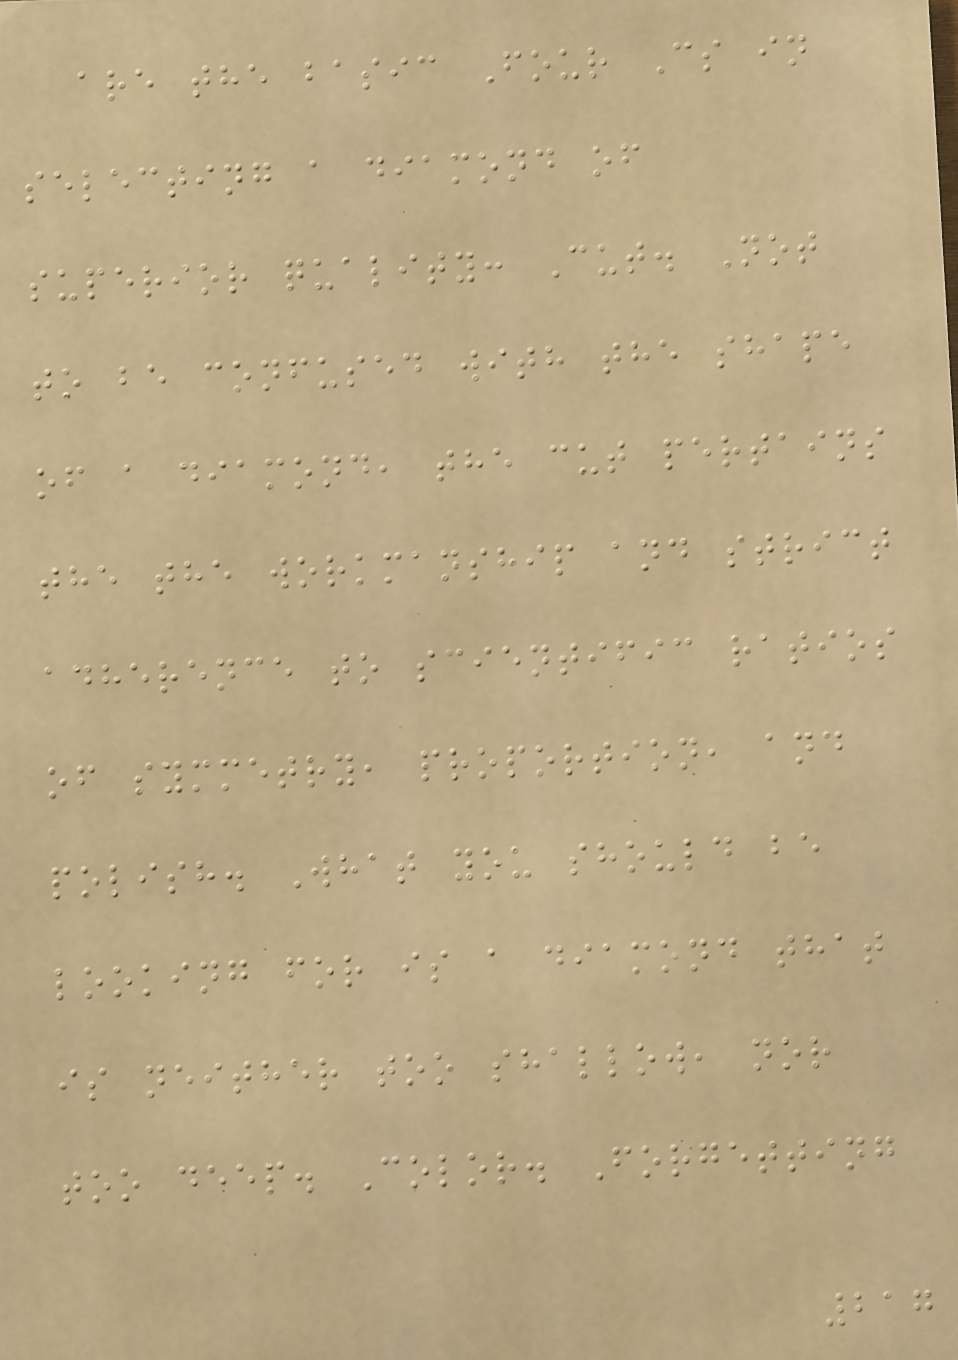are the basic Four Cs in
selecting a diamond of
superior quality: Cut. Not
to be confused with the shape
of a diamond, the cut pertains
the the workmanship and strict
adherence to scientific ratios
of symmetry, proportion, and
polish. What you should be
looking for is a diamond that
is neither too shallow, nor
too deep. Color. Forgetting
217
